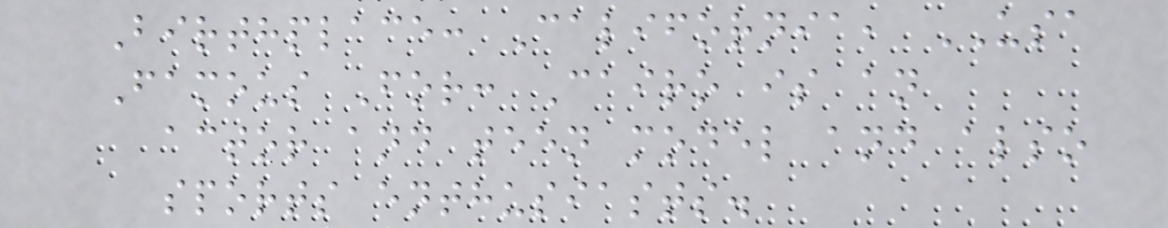Birthplace: California, USA
Famous For: Cairo is an
actor and teen model and also
sports enthusiasts.
